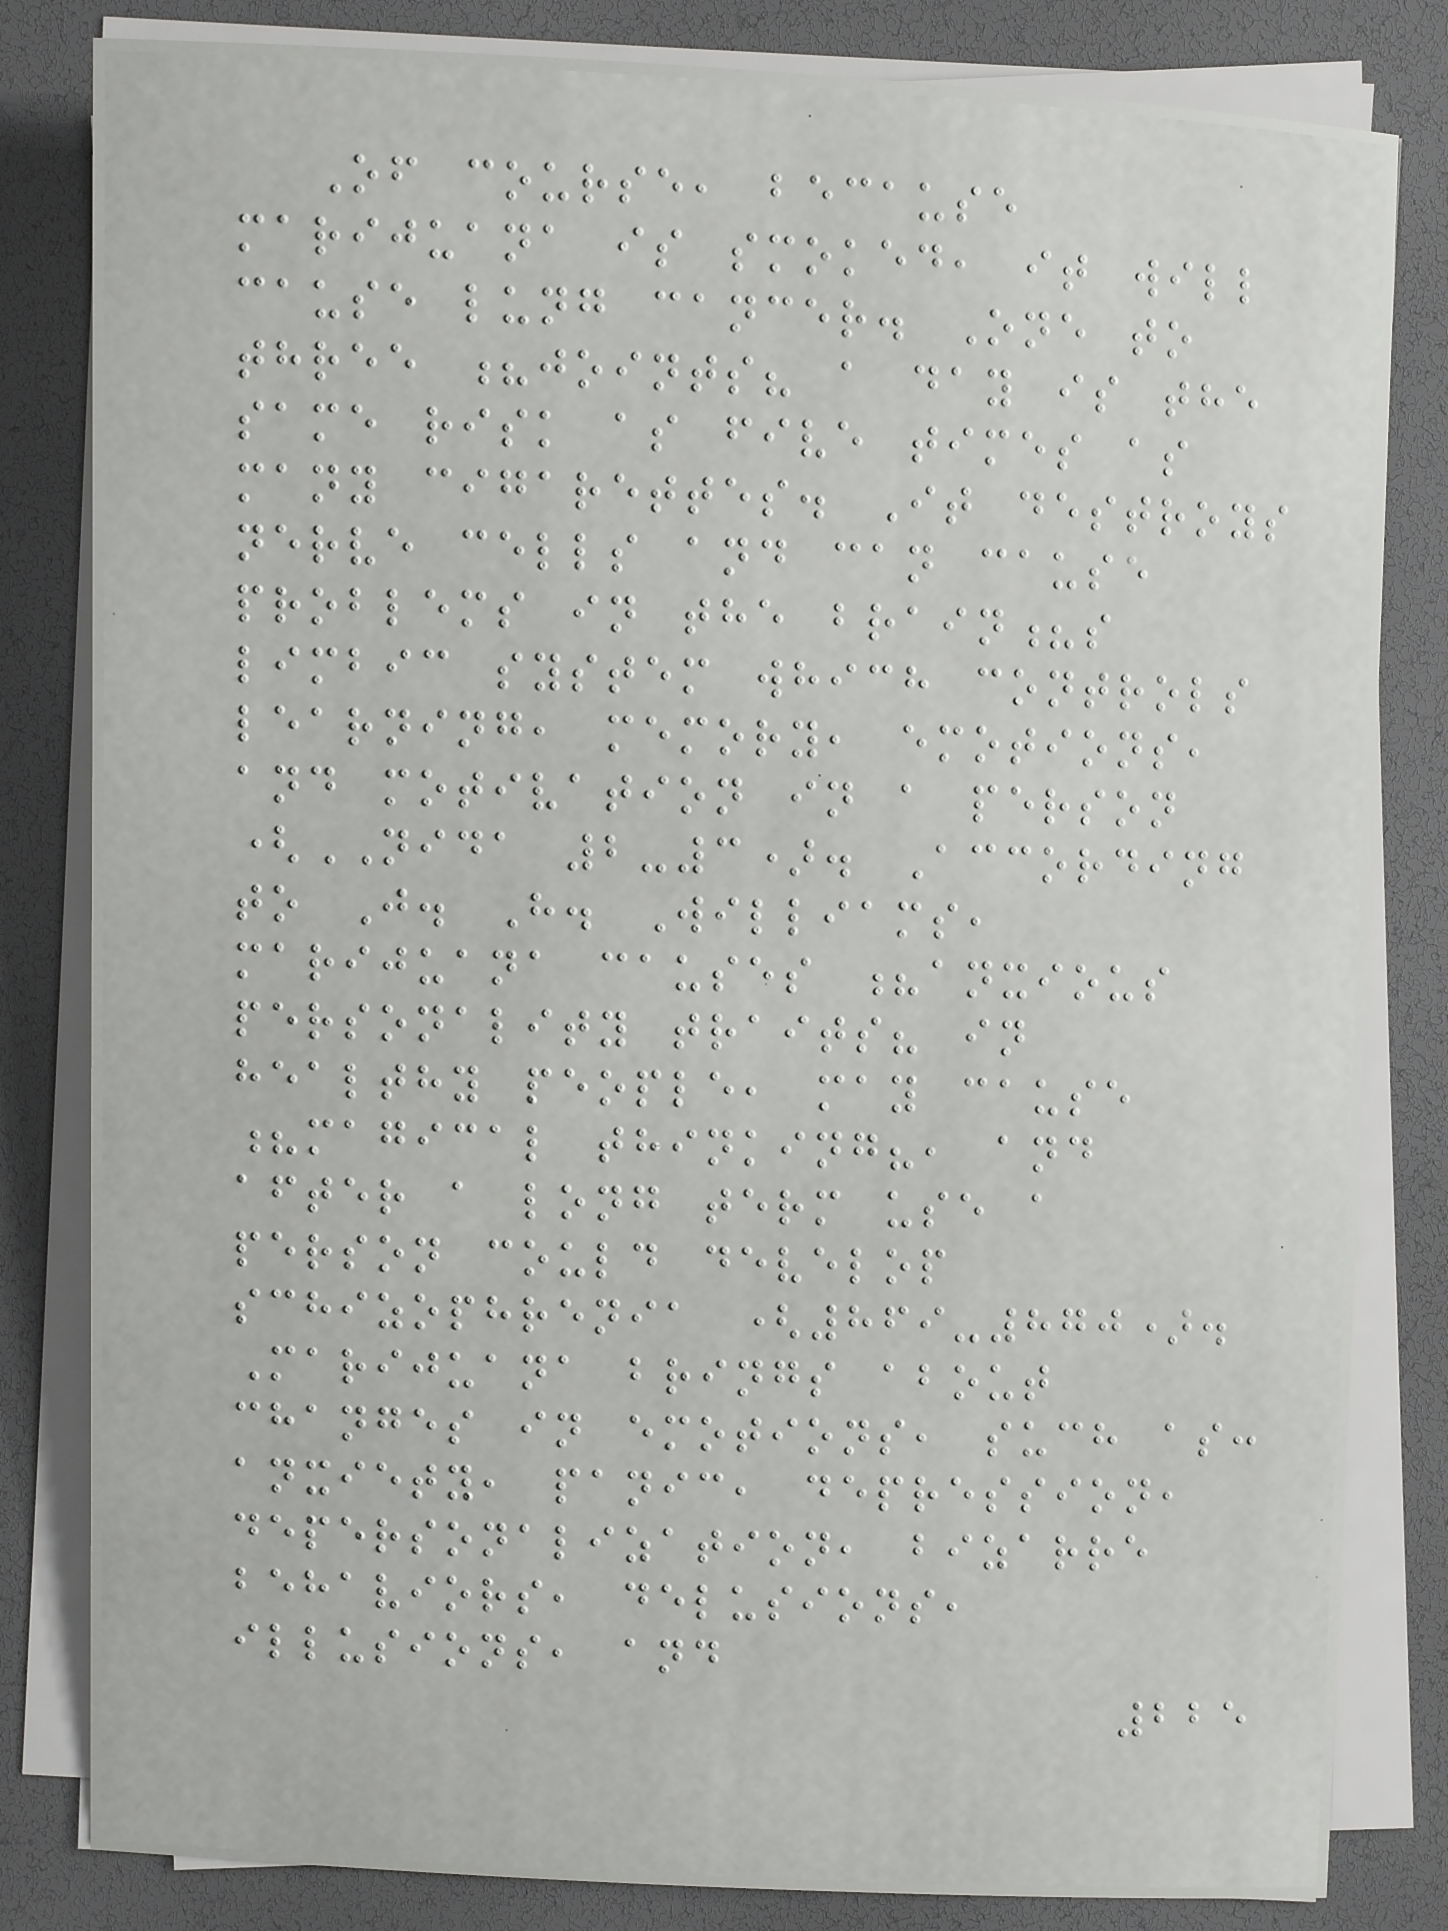Of course, because
marijuana is smoked, it will
cause lung cancer. One to
three ?joints? a day is the
same risk as five times as
many cigarettes. It destroys
nerve cells and can cause
problems in the brain?s
limbic system which controls
learning, memory, emotions,
and motivation in a person
(NIDA 2-3). According
to J. H. Williams,
marijuana causes ?anxious
personality traits? in
healthy people, may cause
?magical thinking?, and
after a long term use a
person could develop
schizophrenia (869-870).
Marijuana brings about
changes in emotions, such as:
anxiety, panic, depression,
depersonalization, bizarre
behaviors, delusions,
illusions, and
225
